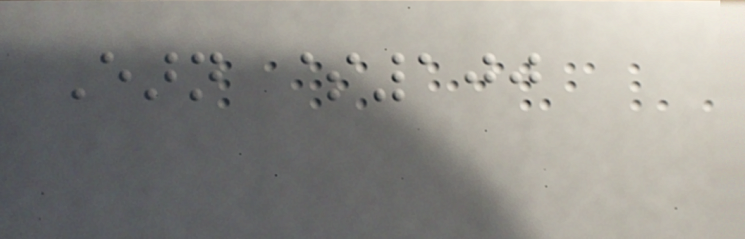Earn $100
